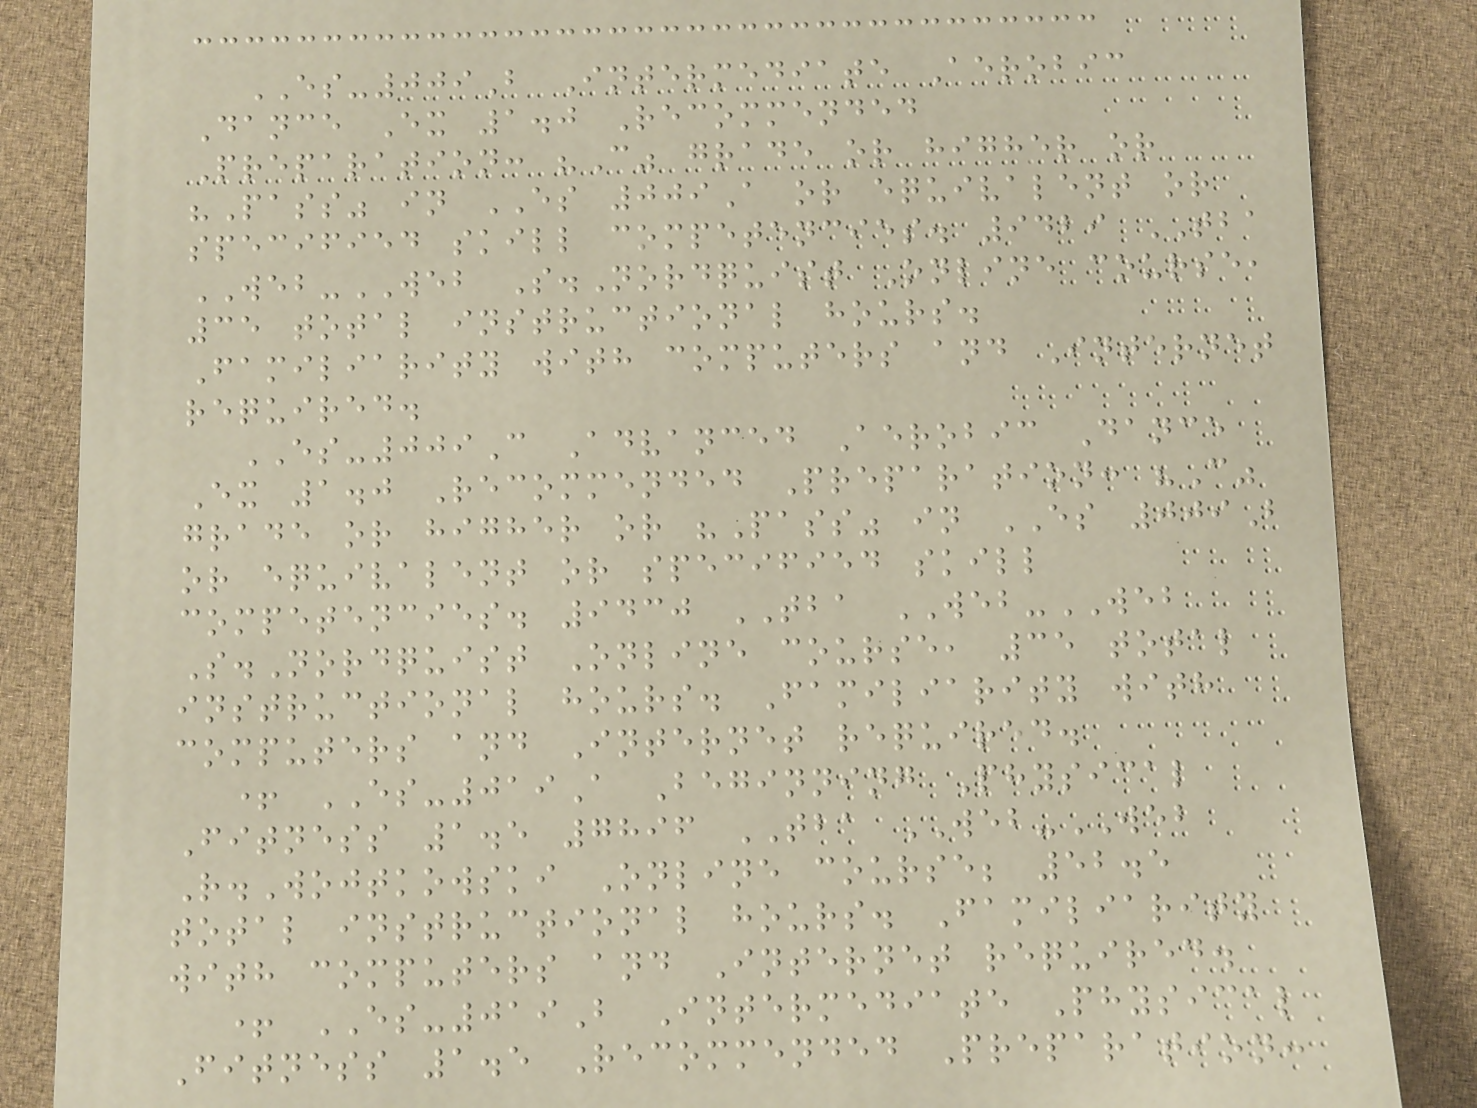ES-009B Intermediate Aerobic
Dance Ex 1.0 Recommended
Preparation: "C" grade or higher or
"Pass" in ES 009A or equivalent or
specified skill competencies. 9429 TBA
WEB-WEB S.Nordquist Online course,
35 total instructional hours.
Familiarity with computers and Internet
required.
ES-009C Advanced Aerobic Dance
Ex 1.0 Recommended Preparation: "C"
grade or higher or "Pass" in ES 009B
or equivalent or specified skill
competencies. 9430 TBA WEB-WEB
S.Nordquist Online course, 35 total
instructional hours. Familiarity with
computers and Internet required.
+ ES-019A Beginning Physical
Fitness 1.5 7896 TBA WEB-WEB
R.Wojtkowski Online course; 52.5
total instructional hours. Familiarity
with computers and Internet required.
+ ES-019B Intermediate Physical
Fitness 1.5 Recommended Preparation:
